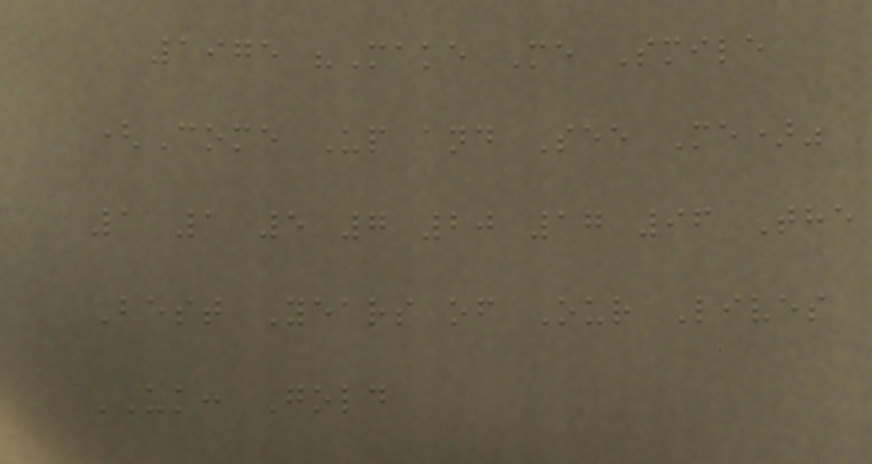1975 "Make Me Smile
(Come Up and See Me)"
1 1 5 7 20 17 96 The
Best Years of Our Lives
UK: Gold
